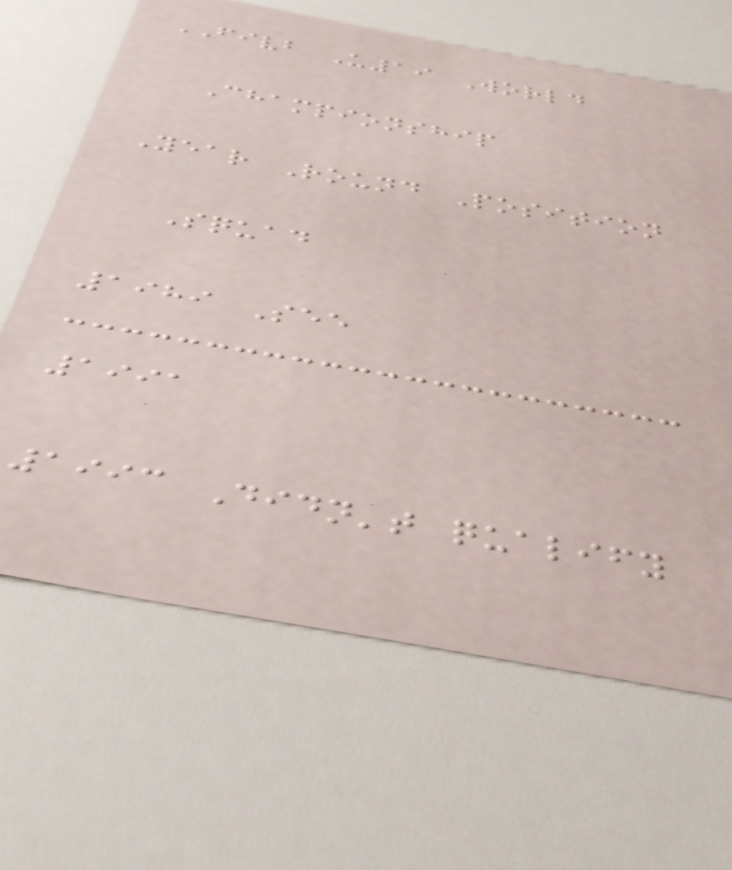FIVB U19 World
Championship
Year Round Position
Squad
1989 See
1991
1993 Didn't qualify
